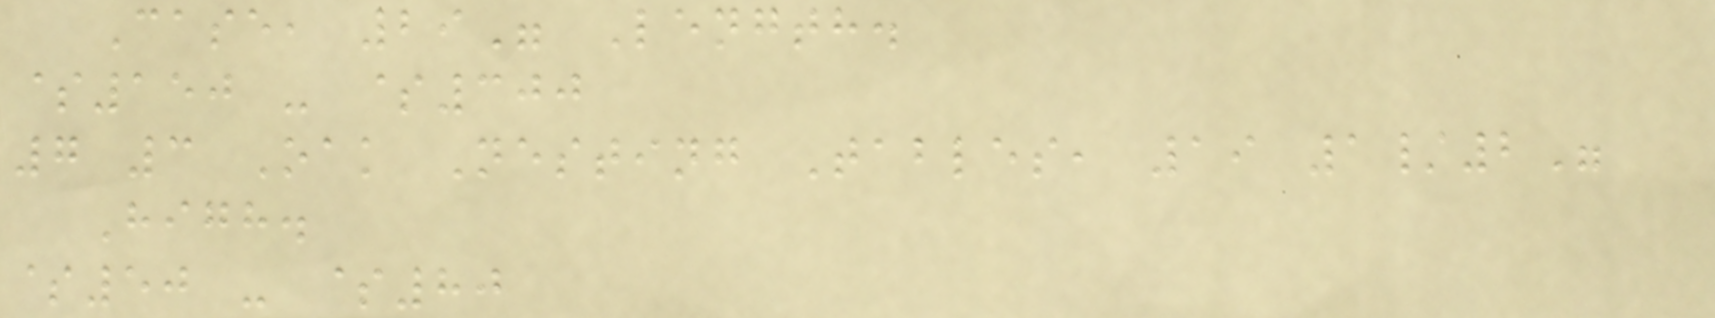Case, 29" Length.
$150 - $300
7 3 Oak Nesting Tables, 19 1/2"
High.
$50 - $80
